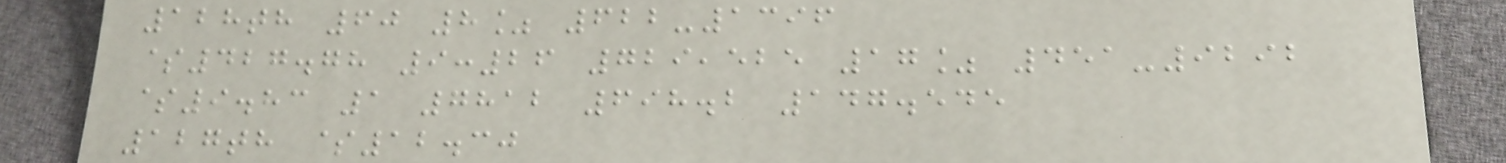128th 60 8% 622-1396
$427.78 9:26 729,525 17% 451-9292
$9.83 1 7812 698.2 147.545
127th $12.30
